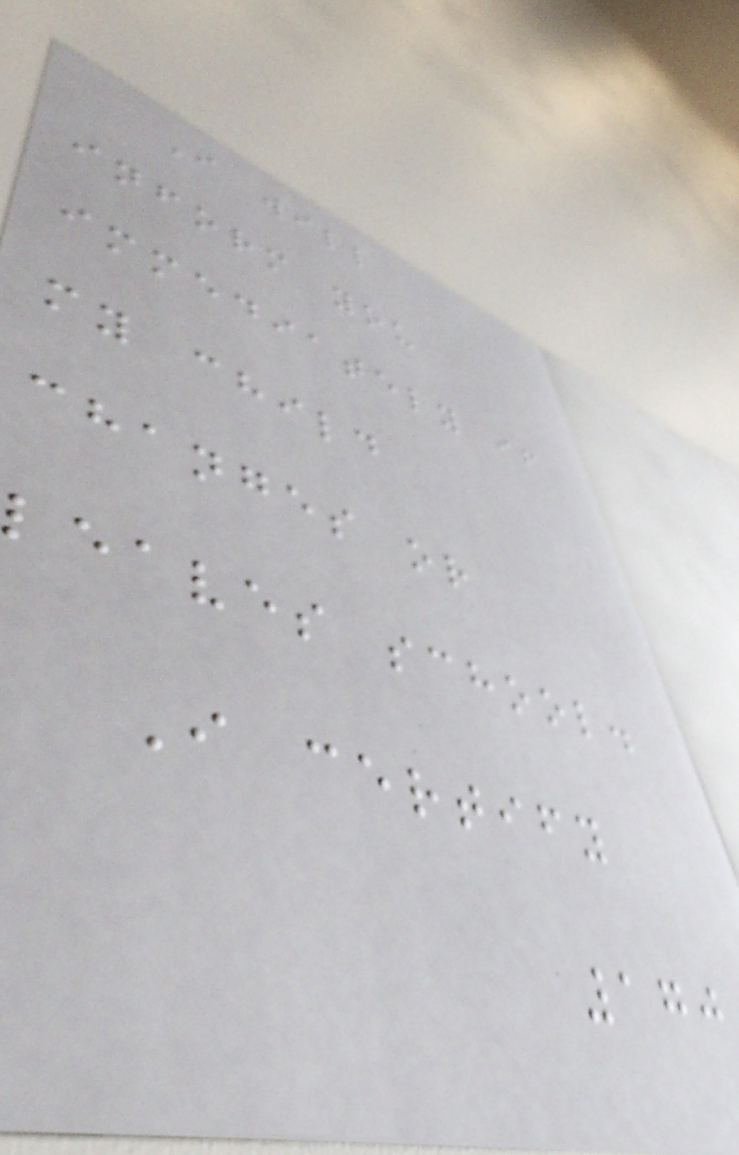I will
inform you
immediately if
my child
changes or
leaves school.
I certify
170
